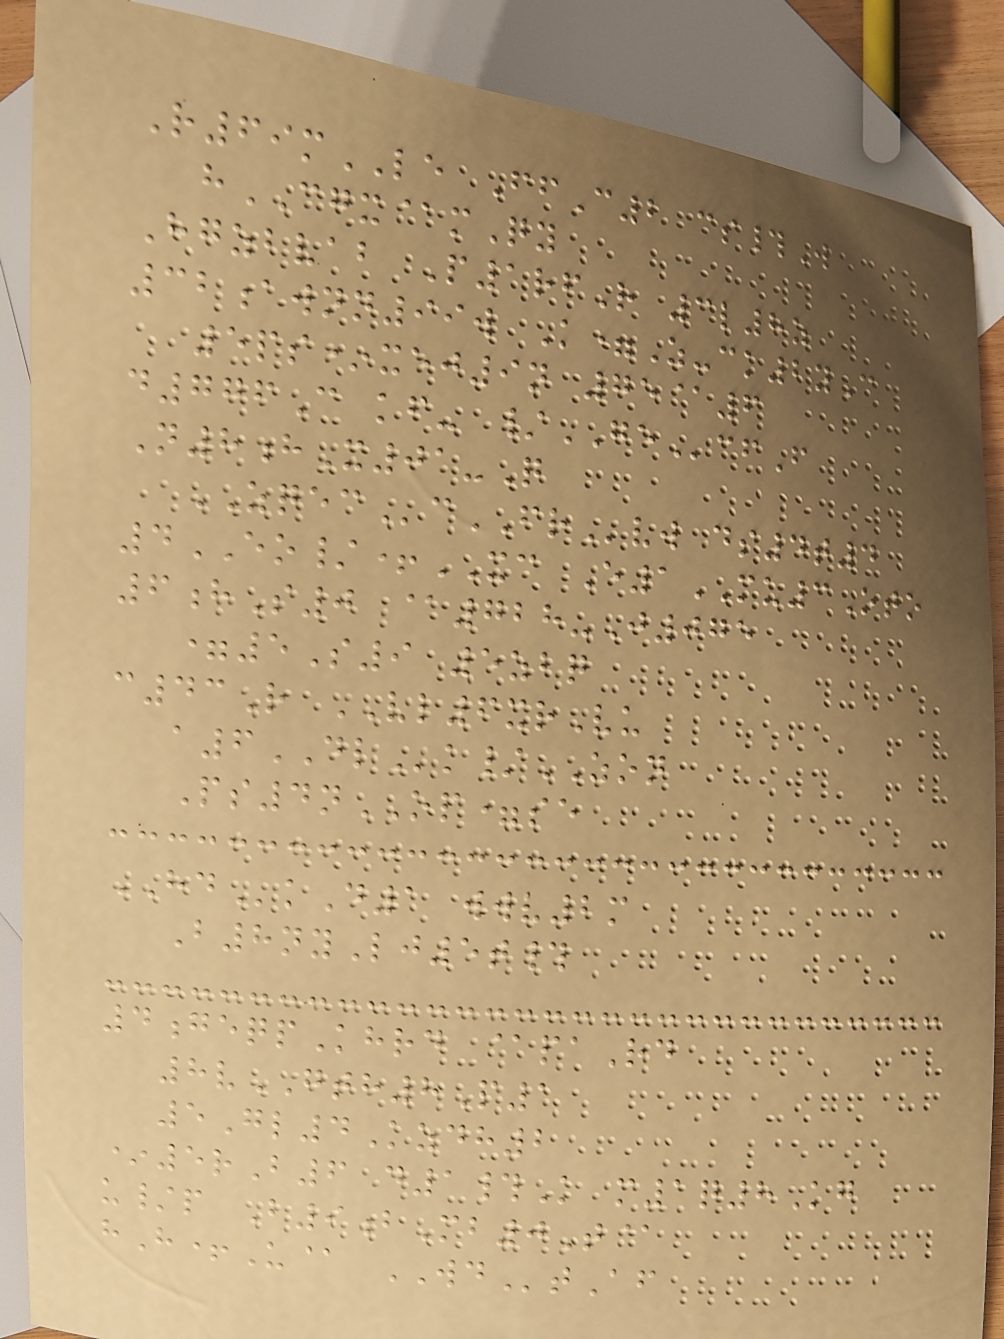R69mLE FfC2 cs#W
hCGX@mQy
Hgzbvab P1rfR 3l8z
32awnn99w K=Z-ck2yC
5ps*xej9n 75@6
d776C kf- /GEcfF
N8hX01-Q
ZQECcFRvw ds4t4
4EO/+XC E1MU3Oto
6hS0 @728-J075
=5S9 5zbq
c43R VL6xrVu
a6DLk/ZON
Ps4nOP=se
HDkD1 wwv2m
B8nyLj5t#
4geqpKhrd @paRd
8vGTH8P1
5Gl4Kzdh2
*5rB6 d1#K m1q8Kg
u/p B9bMb0T@
hH+U@ WDtAf
